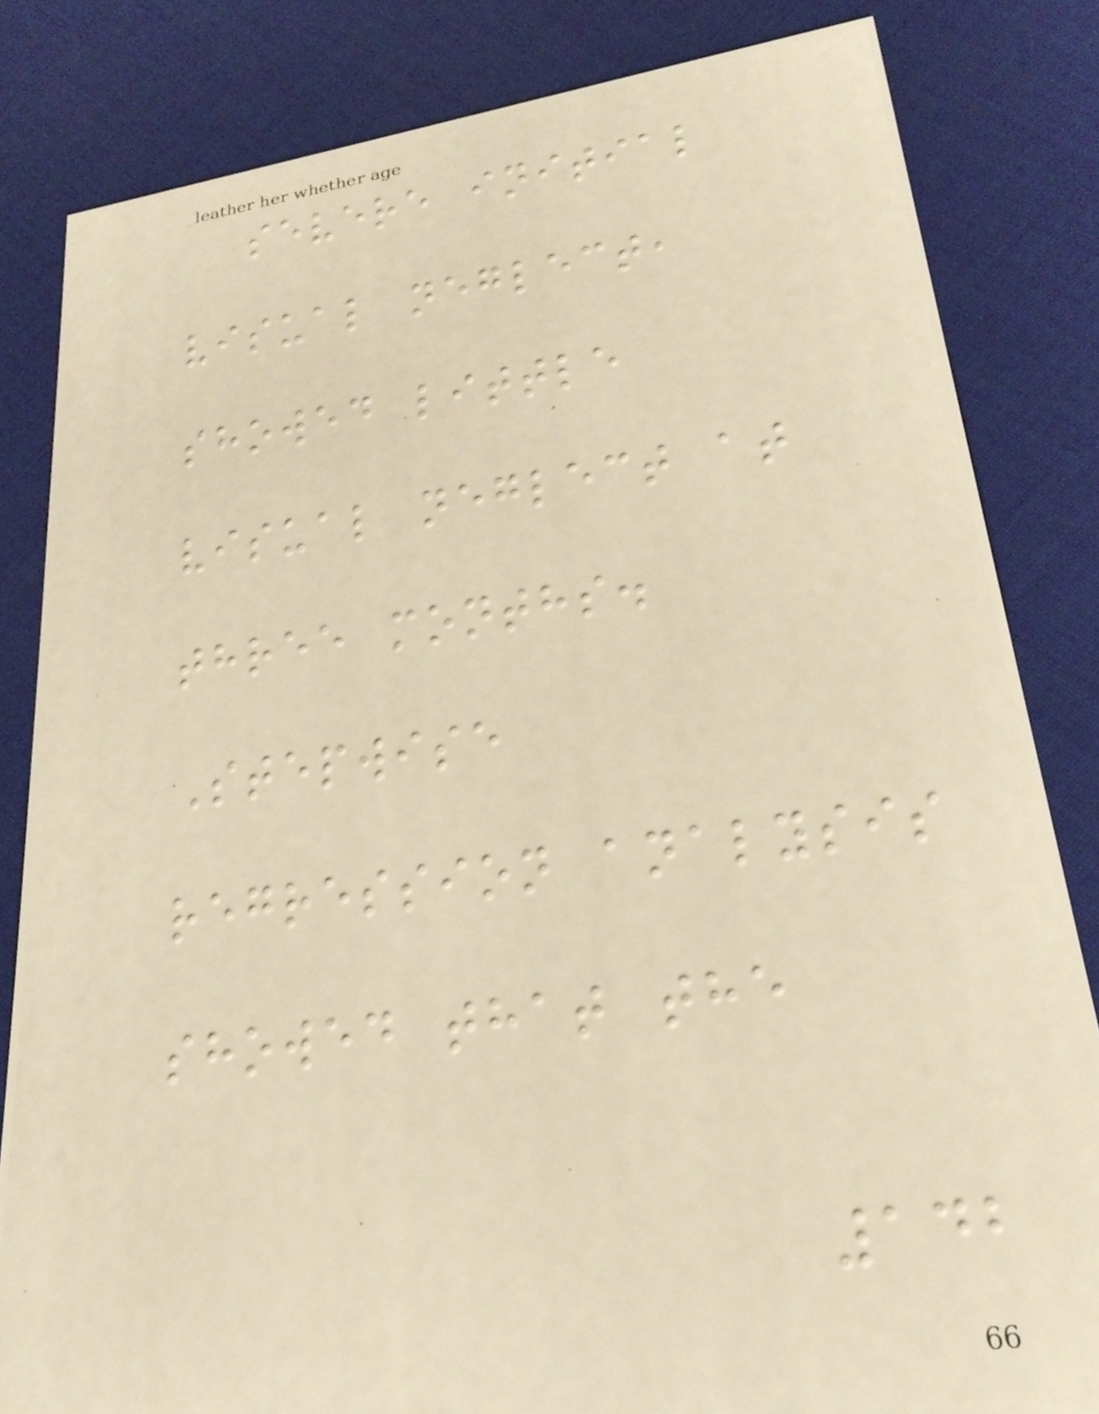severe initial
visual neglect,
showed little
visual neglect at
three months.
Stepwise
regression analysis
showed that the
142
